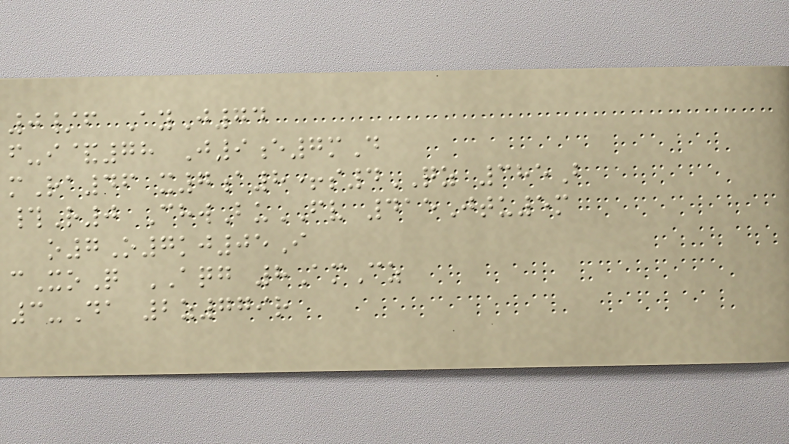0/f AyJ74
f-i&78 J9e7mD
mRa46 x7a8+s4QZ 385B
#R0 ChwBuFV 415Jtu5m
o7O7kj05I
cXoQ AQG 8AmCz
3-Da 2z779r
